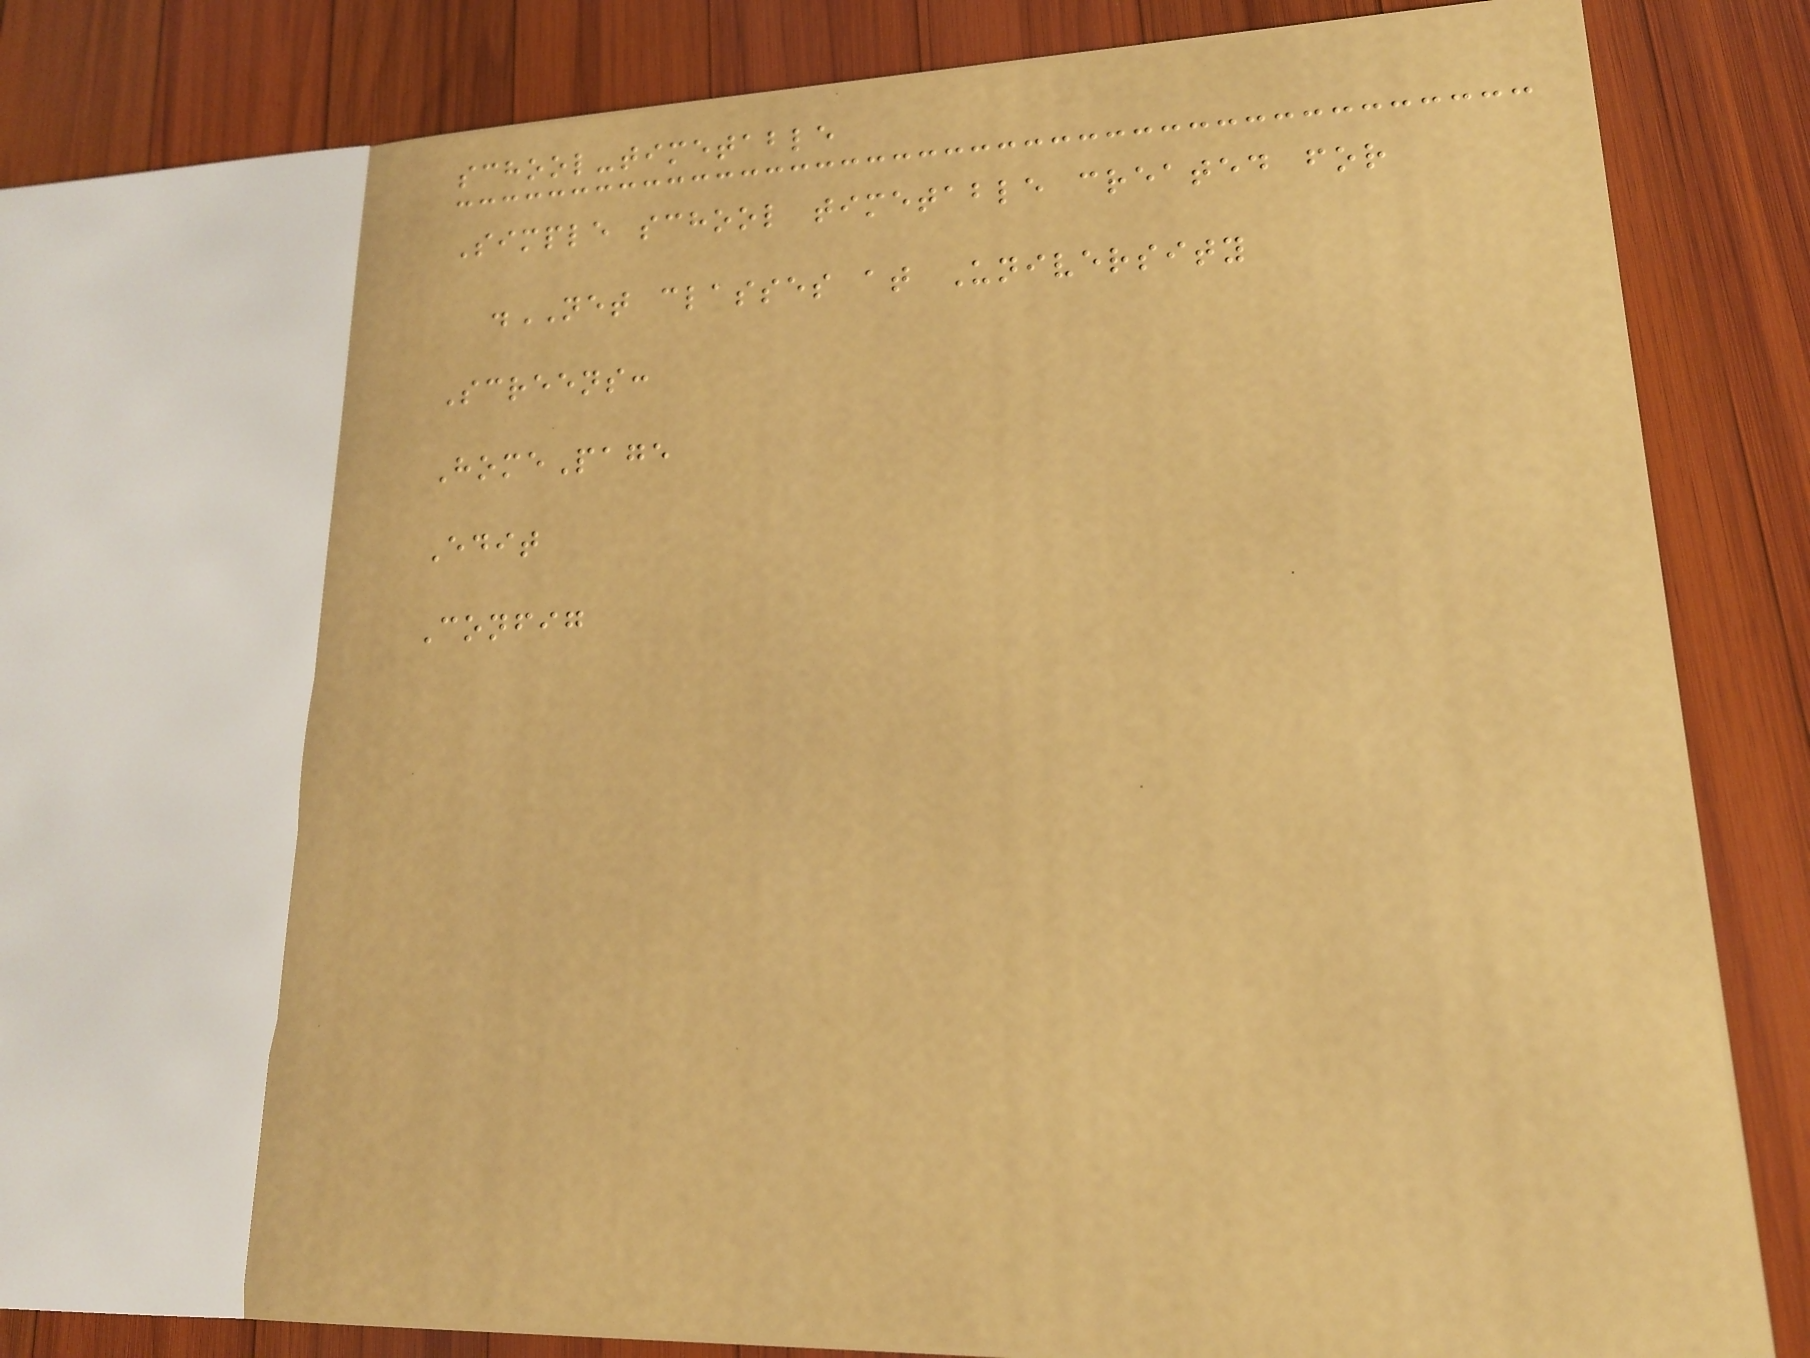school-timetable
Simple school timetable created for
.NET classes at University
Screens:
HomePage
Edit
Config
